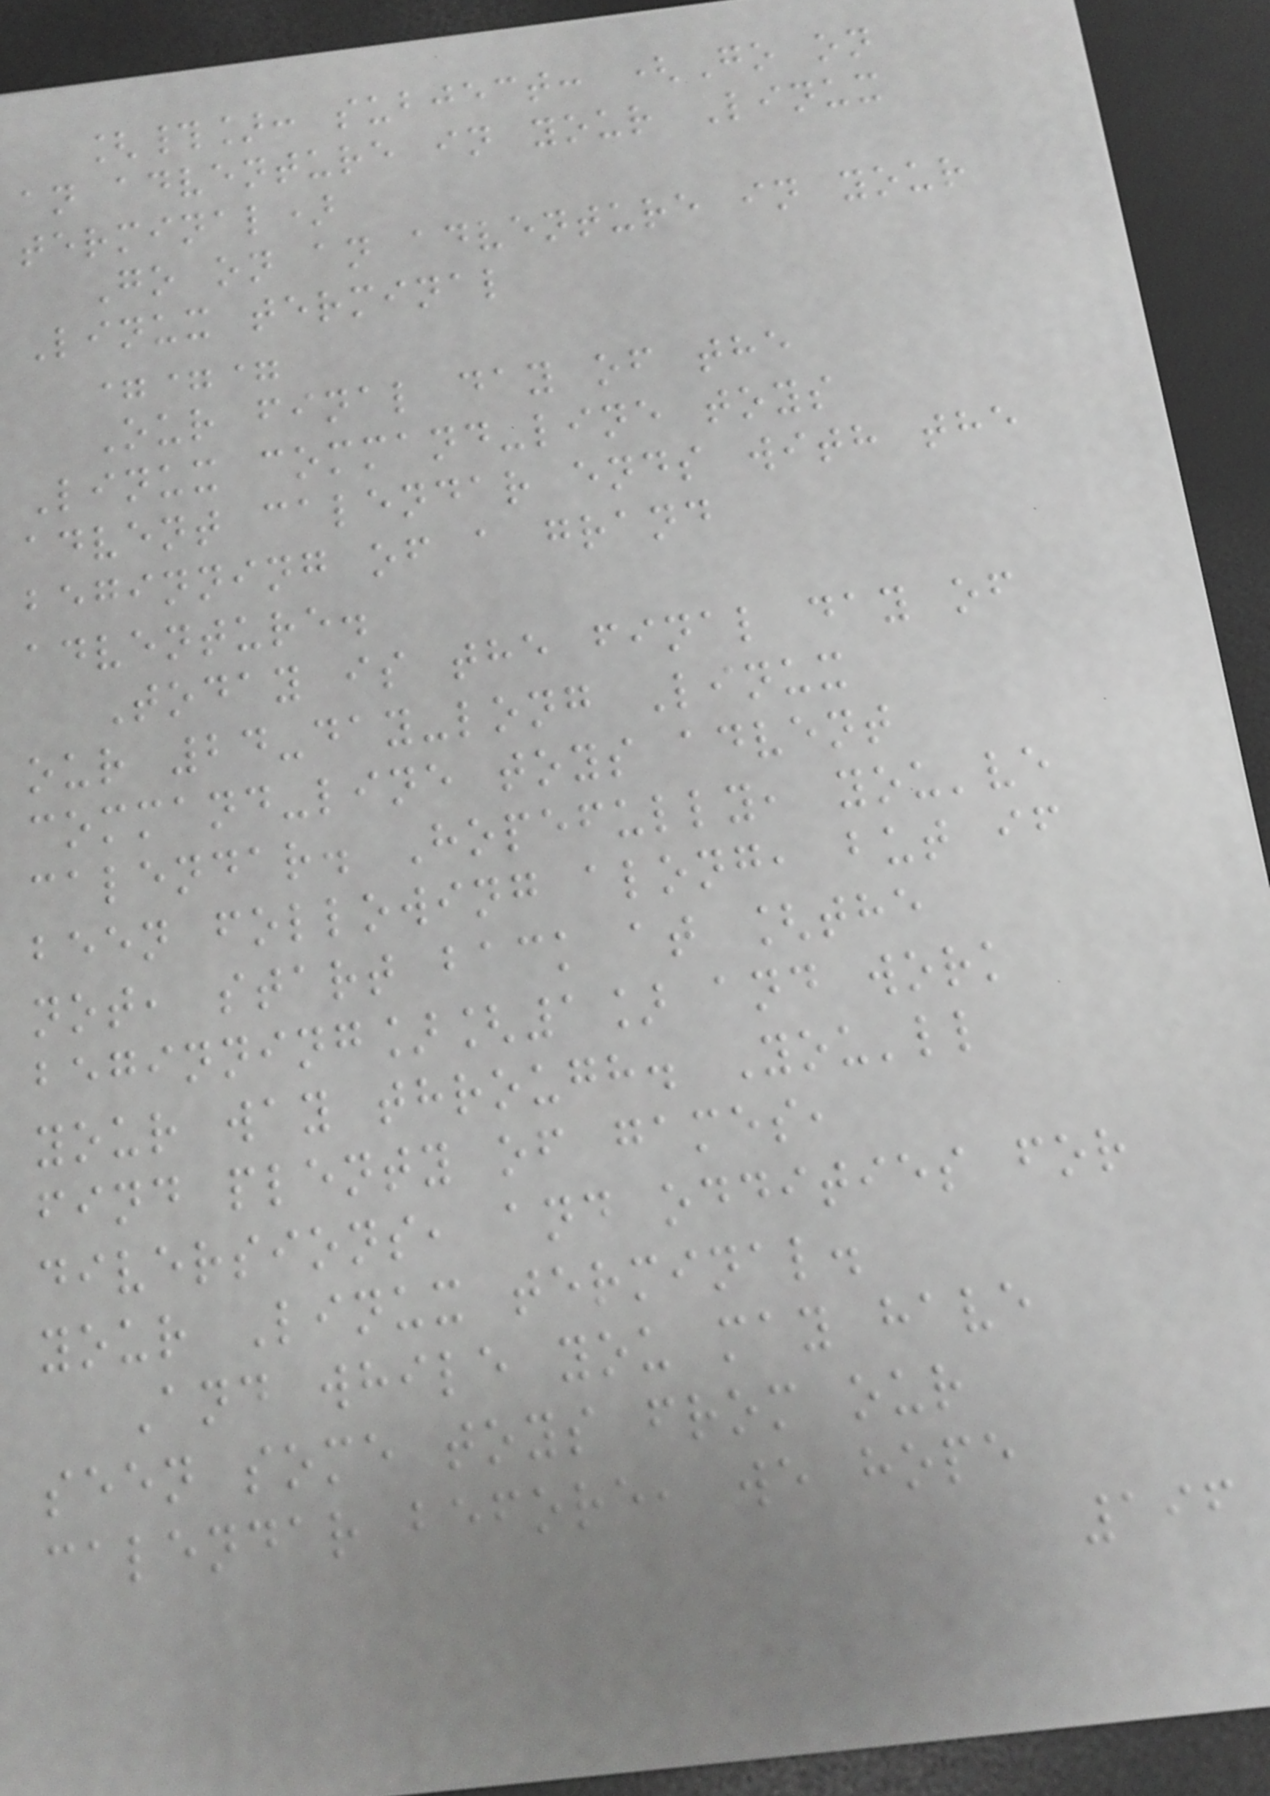[#]: subject: (Go on
an adventure in your Linux
terminal)
Go on an adventure in your
Linux terminal
===
Our final day of the
Linux command-line toys
advent calendar ends with the
beginning of a grand
adventure.
Today is the final day of
our 24-day-long Linux
command-line toys advent
calendar. Hopefully, you've
been following along, but if
not, start back at [the
beginning][1] and work
your way through. You'll
find plenty of games,
diversions, and oddities for
your Linux terminal.
And while you may have
seen some toys from our
calendar before, we hope
196
